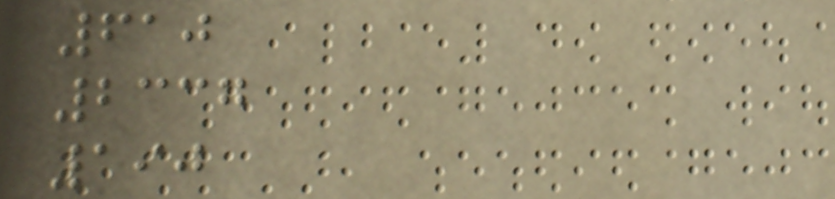610
2337
190
